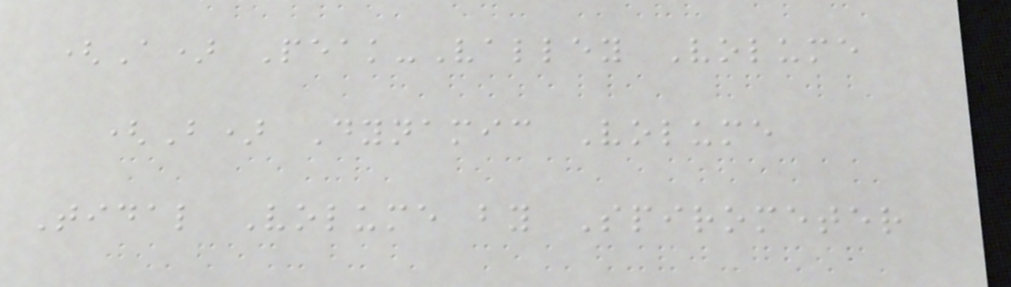(A) Peak-Valley Volume
(B) Dynamic Volume
Tidal Volume by Spirometer
